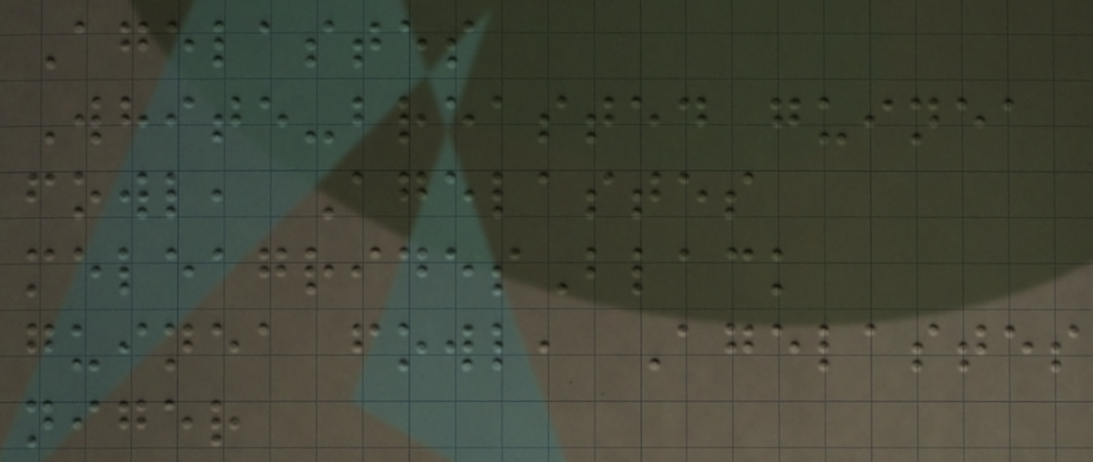Agelastes
White-breasted guinea
fowl, Agelastes
meleagridesBlack
guinea fowl, Agelastes
niger
